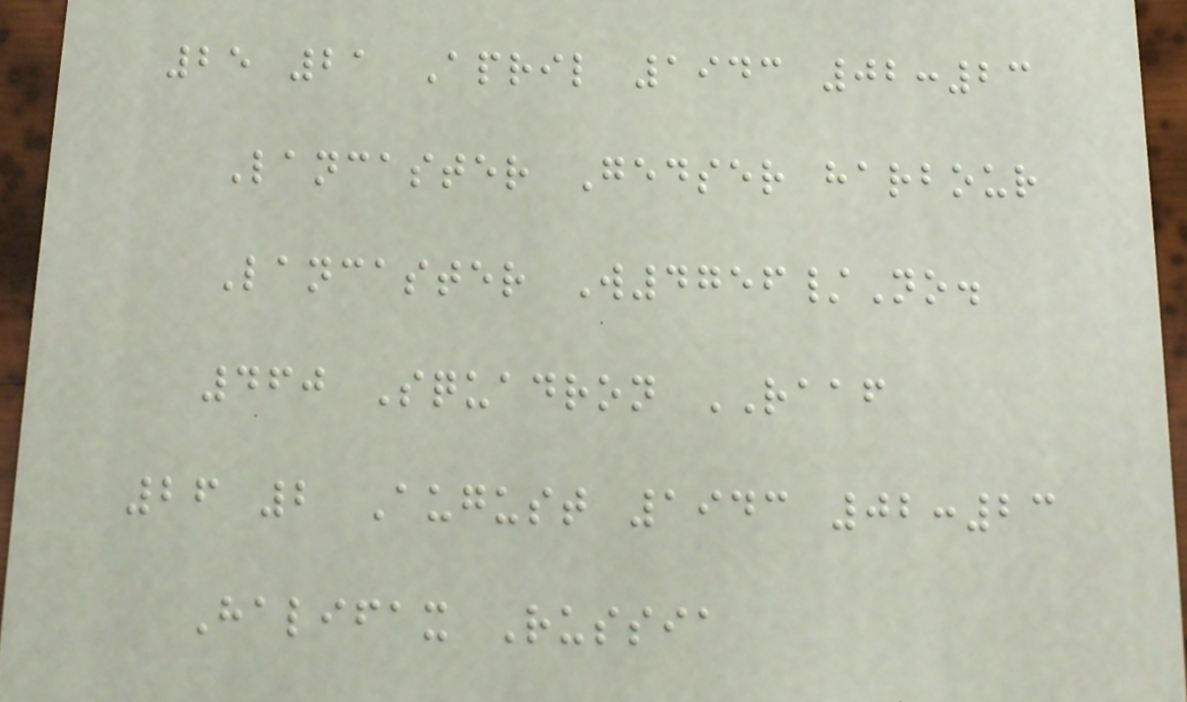25 21 April 1943 02:23
Lancaster Gedser harbour
Lancaster W4756/No.
460 Squadron RAAF
26 2 August 1943 02:23
Halifax Russia
